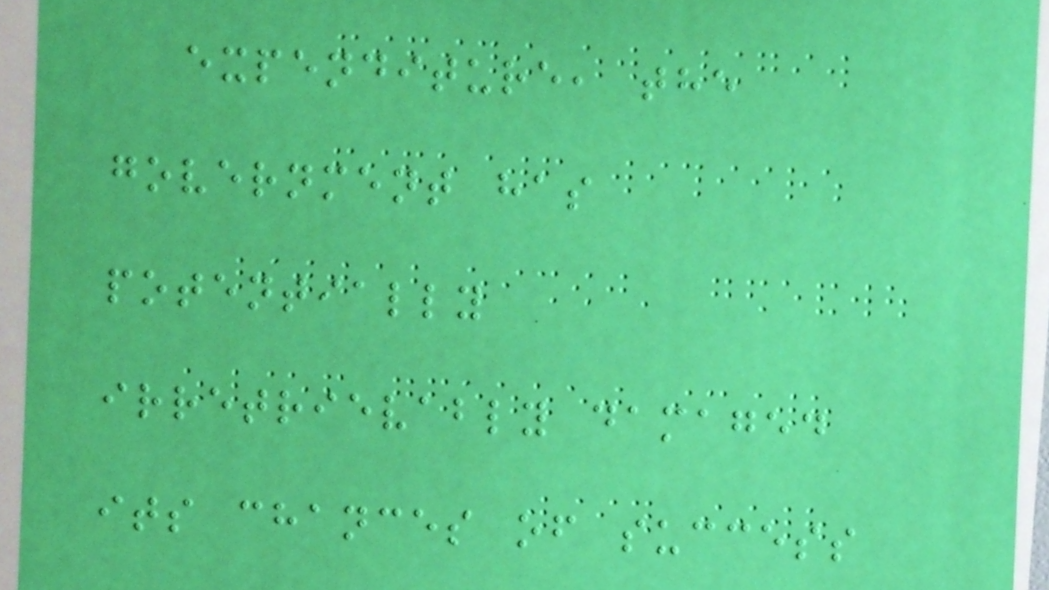expenditure, the
government has
potentially
irretrievably damaged
its chances of success
